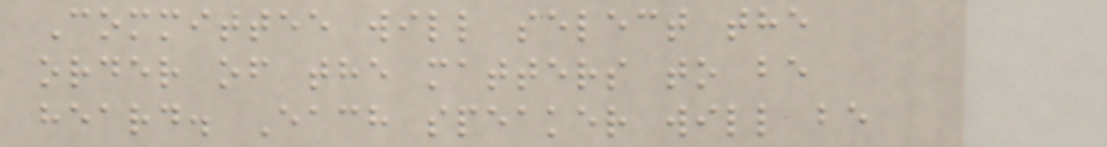Committee will select the
order of the matters to be
heard. Each speaker will be
